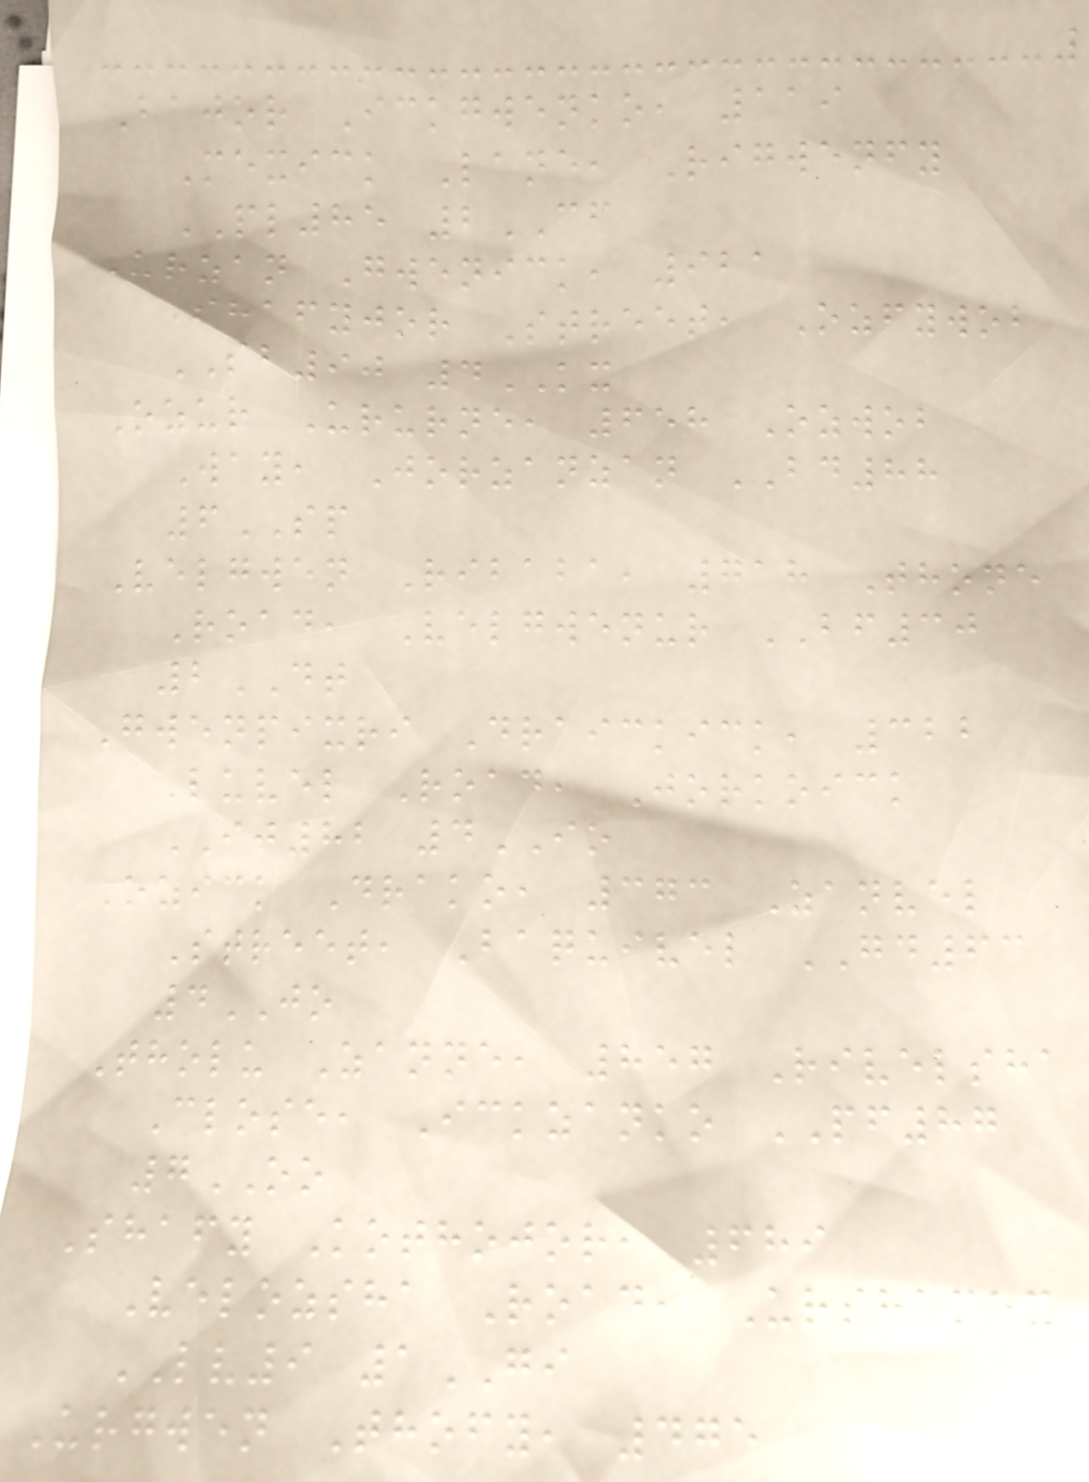Bajor Ickgwenko, 119
Mexick Lane, Rigwenfy
PL85 2CF
Urzan Gwenick, 921
Shafyjor Street, Ozfywob
SB90 4KX
Ozur Ururne, 658 Ozwob
Way, Jorzanzan BD88
6SP
Velgwen Ribaba, 718 Thone
Road, Velgwenur BF30
2DT
Gwenpixri Draickick, 322
Luvel Road, Jorkoick
IJ82 4IO
Ozick Drako, 373 Zanvel
Street, Baquivel GD63
4JO
Tholu Zanne, 857 Rivelsha
Close, Ickzanko PF87
7OO
Shafy Kothojor, 689
Velozsha Road, Urshamex
LV9 1GI
Urgwen Thofy, 475
